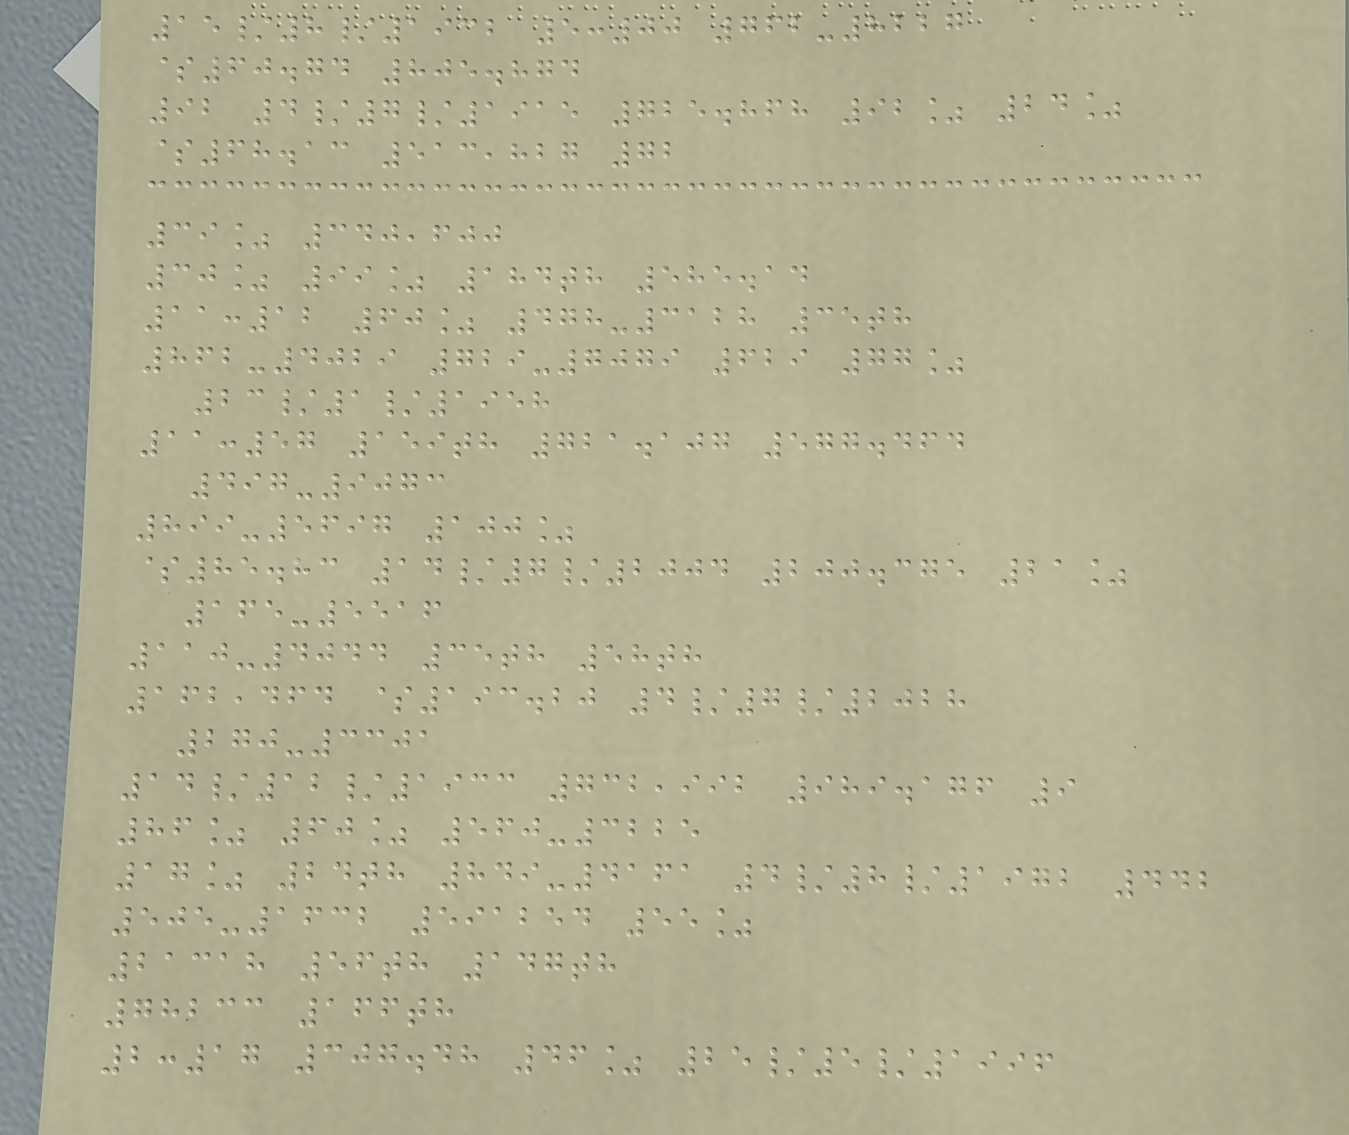15/8/1932 5:00 762-8227
$60.74 805.874
92 4/7/1915 725.868 92% 24%
$68.13 513,827 72
39% 340,600
30% 99% 184th 585.14
11:12 60% 478-3128 35th
862-4029 729-7079 629 77%
23/1/1958
11:57 159th 721.107 577.464
497-9073
899-5697 100%
$85.83 14/7/2004 200.375 21%
165-5516
110-4044 35th 58th
162,464 $193.20 4/7/2028
270-3301
14/12/1933 732,992 989.176 9
86% 60% 560-3225
17% 24th 849-4161 4/8/1972 442
505-1632 591254 55%
21318 56th 147th
78233 166th
2:17 307.48 46% 25/5/1996
